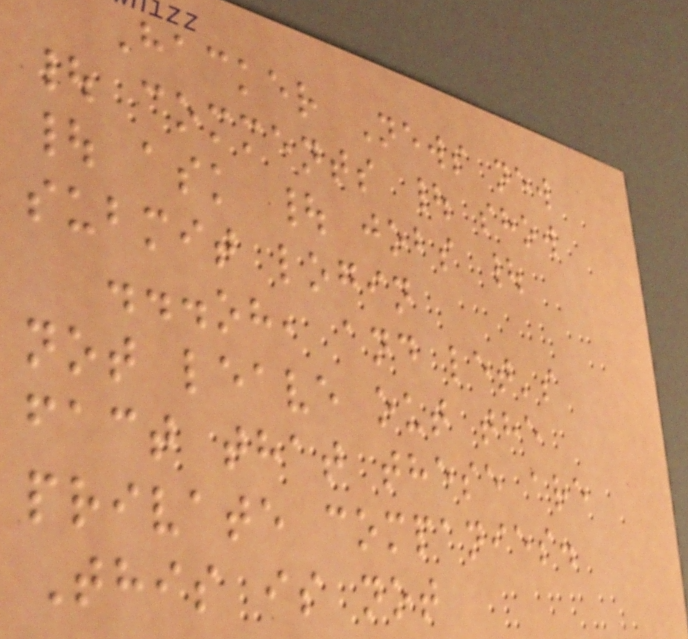Hacker News new
| comments | show
| ask | jobs |
submit login
...oh, and let's
not leave out the
fact that these are
private companies.
This is not
